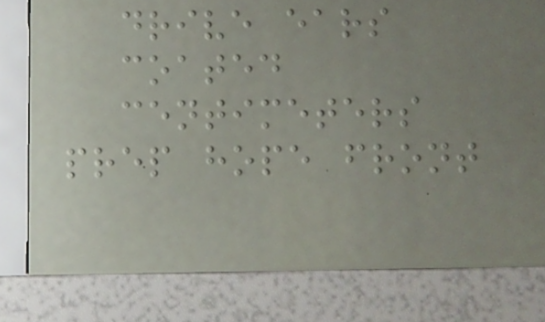drive ears
coated
centimeters
prep hope front
